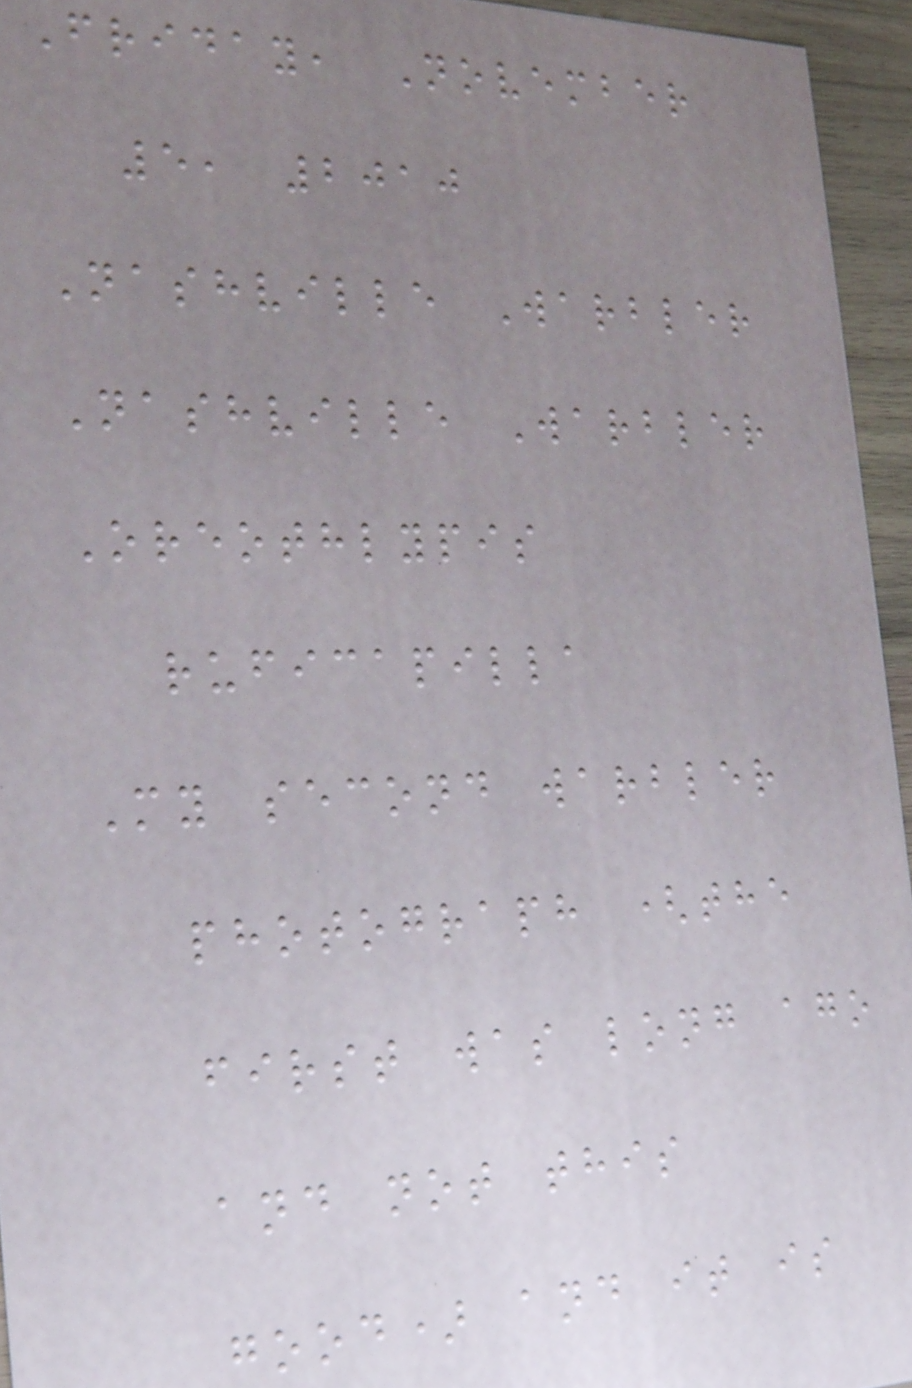Friday, November
5, 2010
Nashville Warbler
Nashville Warbler
Oreothlypis
ruficapilla
My second warbler
photograph (the
first was long ago
and not this
good) and it is
